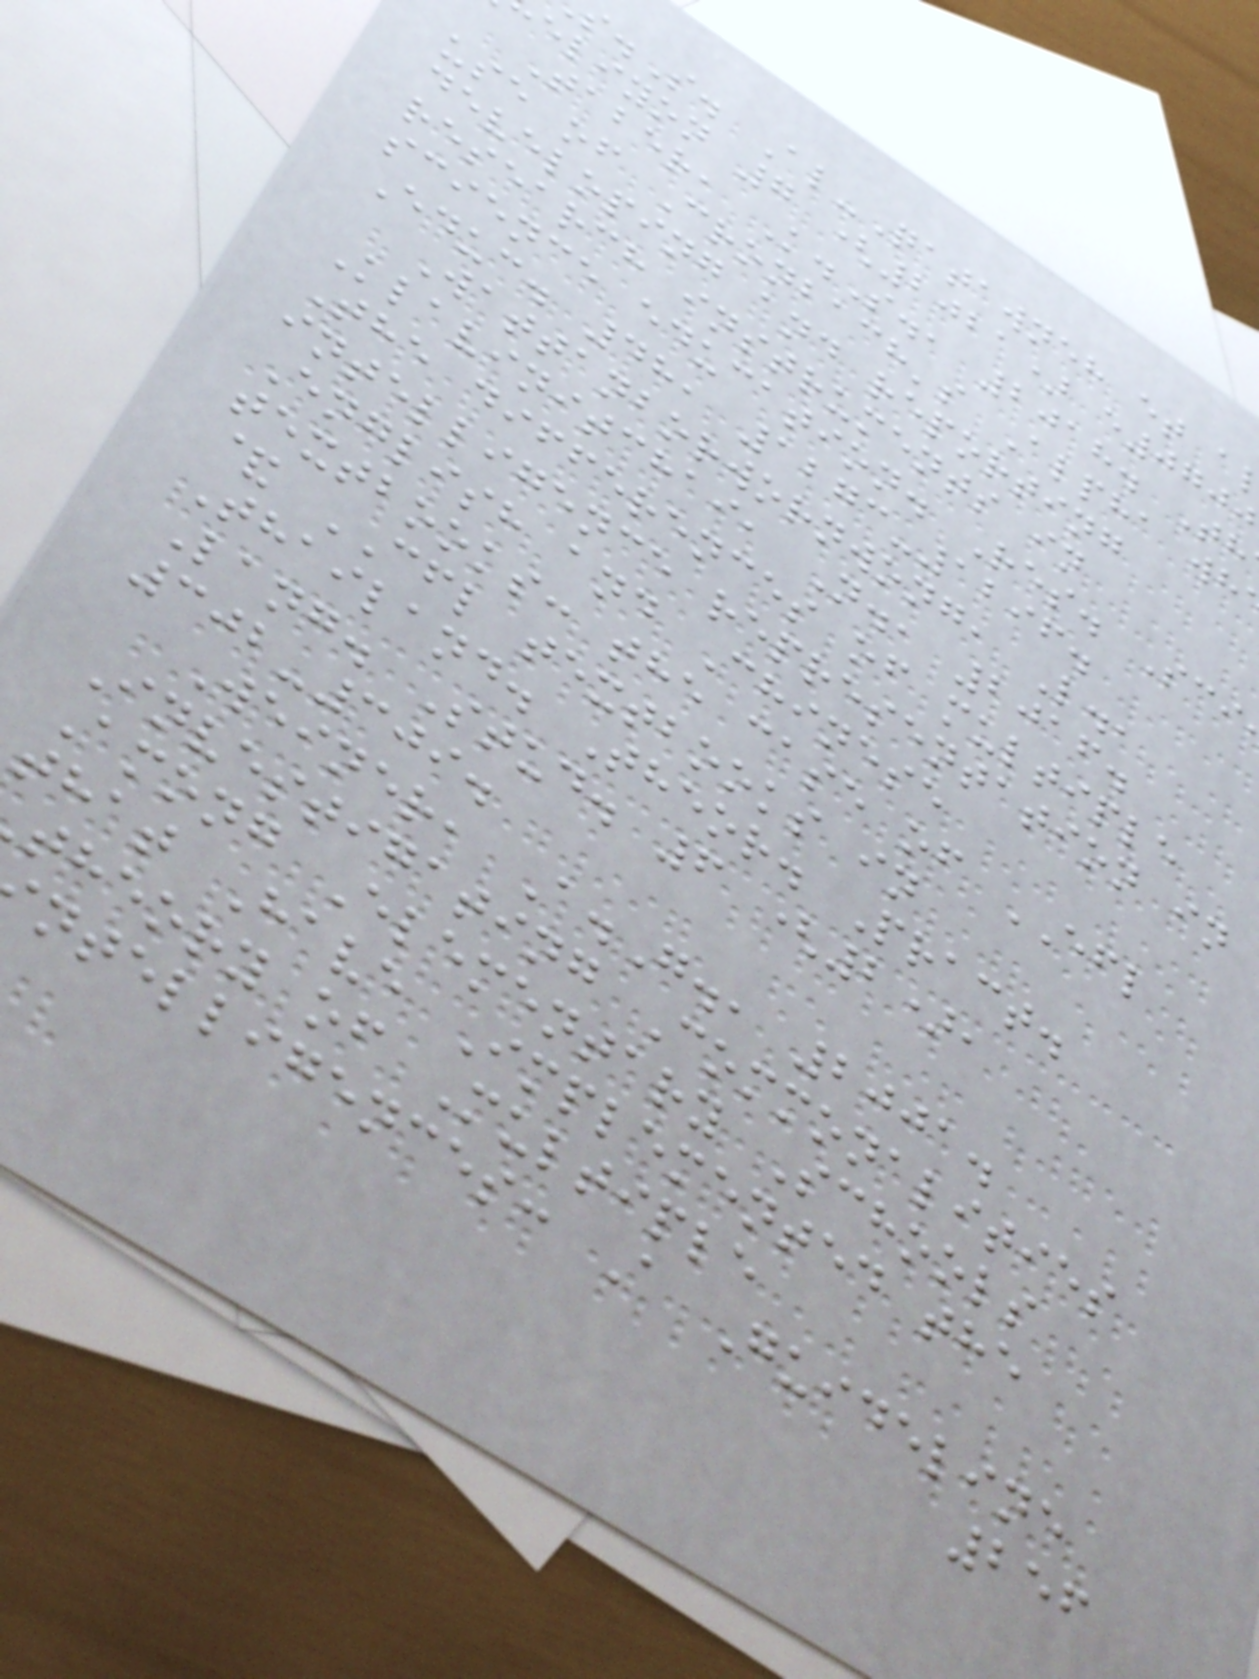.S. Al-Qatawneh et a
eliyon 7 (2021) e0700
Taber, K.S., 2018. Th
use of Cronbach's Alpha wh
developing and reporting
research instruments in
science education. Res. Sci
Educ. 48, 1273-1296.
Wattanborwornwong, L.,
Klavinitchai, N., 2016.
The differences of multiple
intelligence representation in
English and Chinese
textbooks: the case of EFL
& CFL textbooks in
Thailand. Theor. Pract.
Lang. Stud. 6 (2),
302-309.
Weiner, A.G., 2001.
Investigating Commonalities
Among Elementary Schools
that Have Implemented the
theory of Multiple
ntelligences: A Guideline
256
